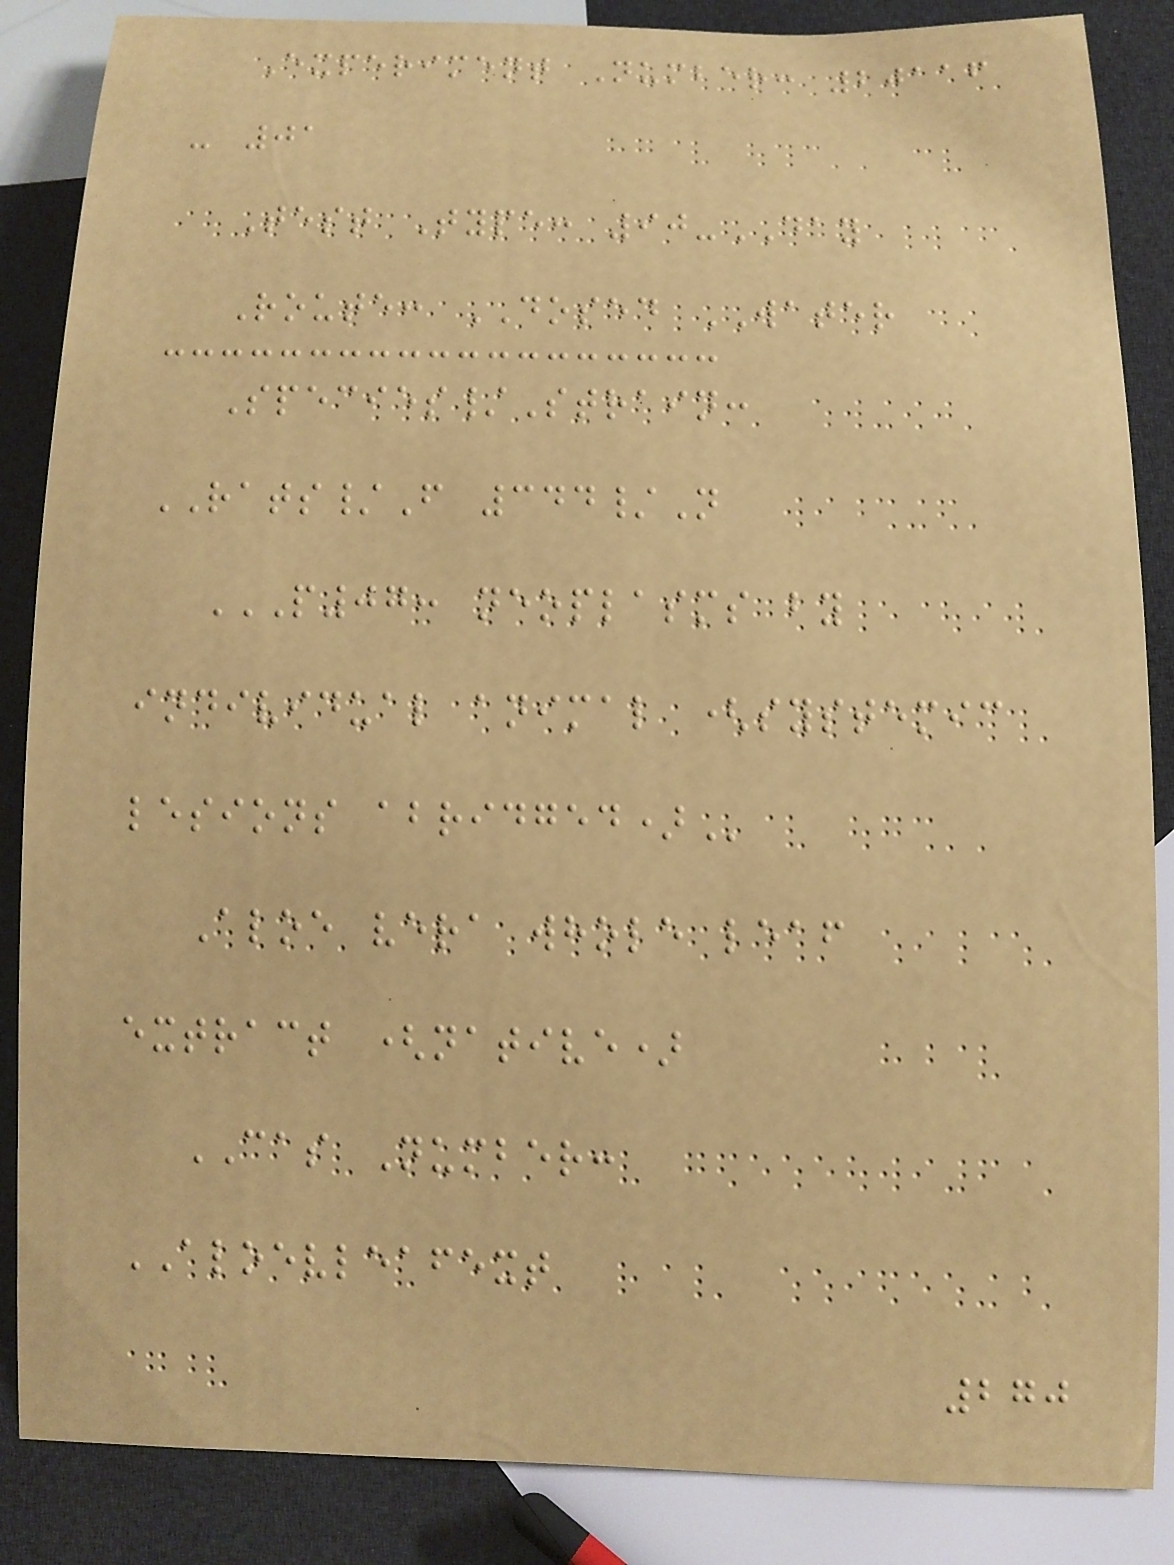Experiment Number: 20116
- 01
Test Type: 90-DAY
Route: DOSED WATER
Species/Strain:
RATS/F 344/N
P07: NEOPLASMS BY
INDIVIDUAL ANIMAL (SYSTEMIC
LESIONS ABRIDGED)
Aloe vera whole leaf
extract (native)
CAS Number:
ALOEVLEAFEXT
270
